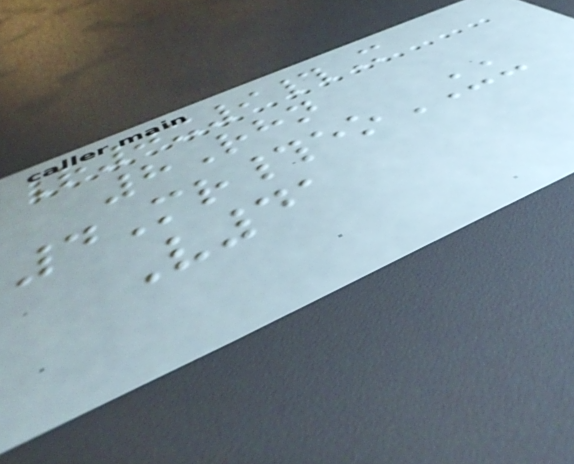R0x9#M
8Rhn
4Mr#eoUU
V41
